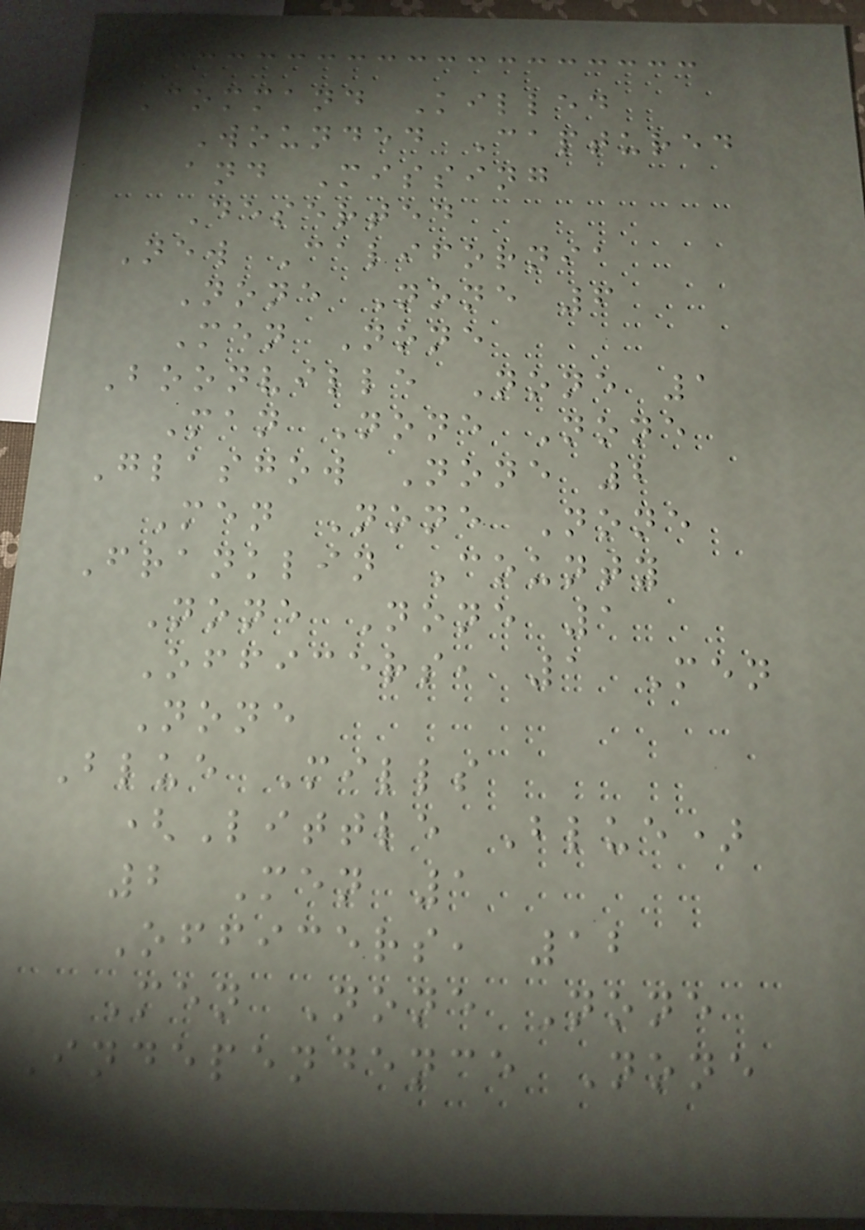Command Killed
Wounded Captured
and Missing
Deserted
New California
None None 6
Men None
Boonville None 1
Man None None
Glasgow None 2
Men None None
Franklin County
None None 1
Officers, 1 Men
None
Blue Mills
(Little Blue)
2 Men 1
Officers, 12
Men None None
Independence None
